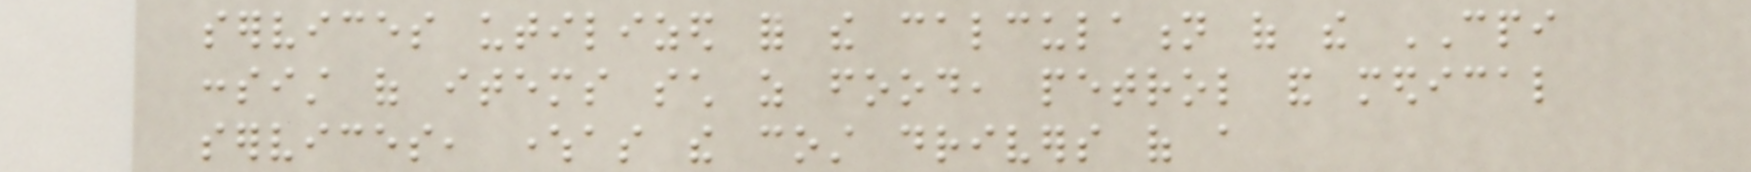services utilized for the calculation of the CPI
consist of items such as food, petrol and medical
services, whereas the cost drivers of a
